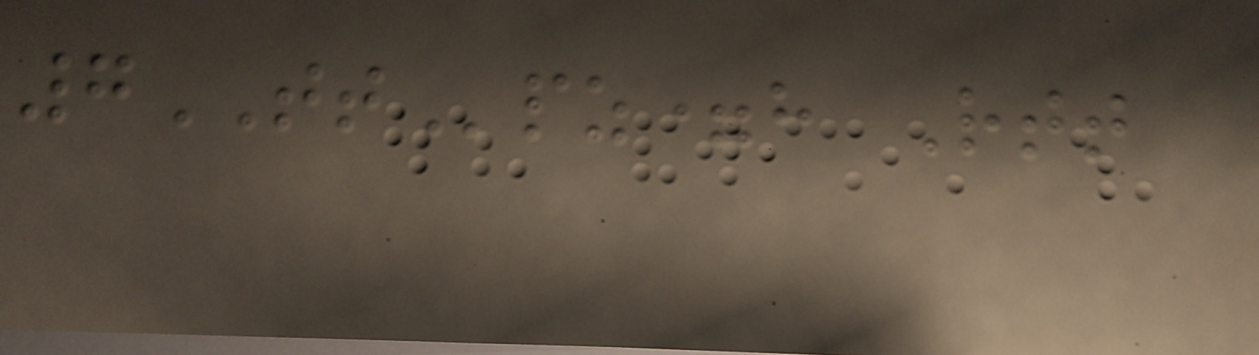7TTpz=h Rtt
